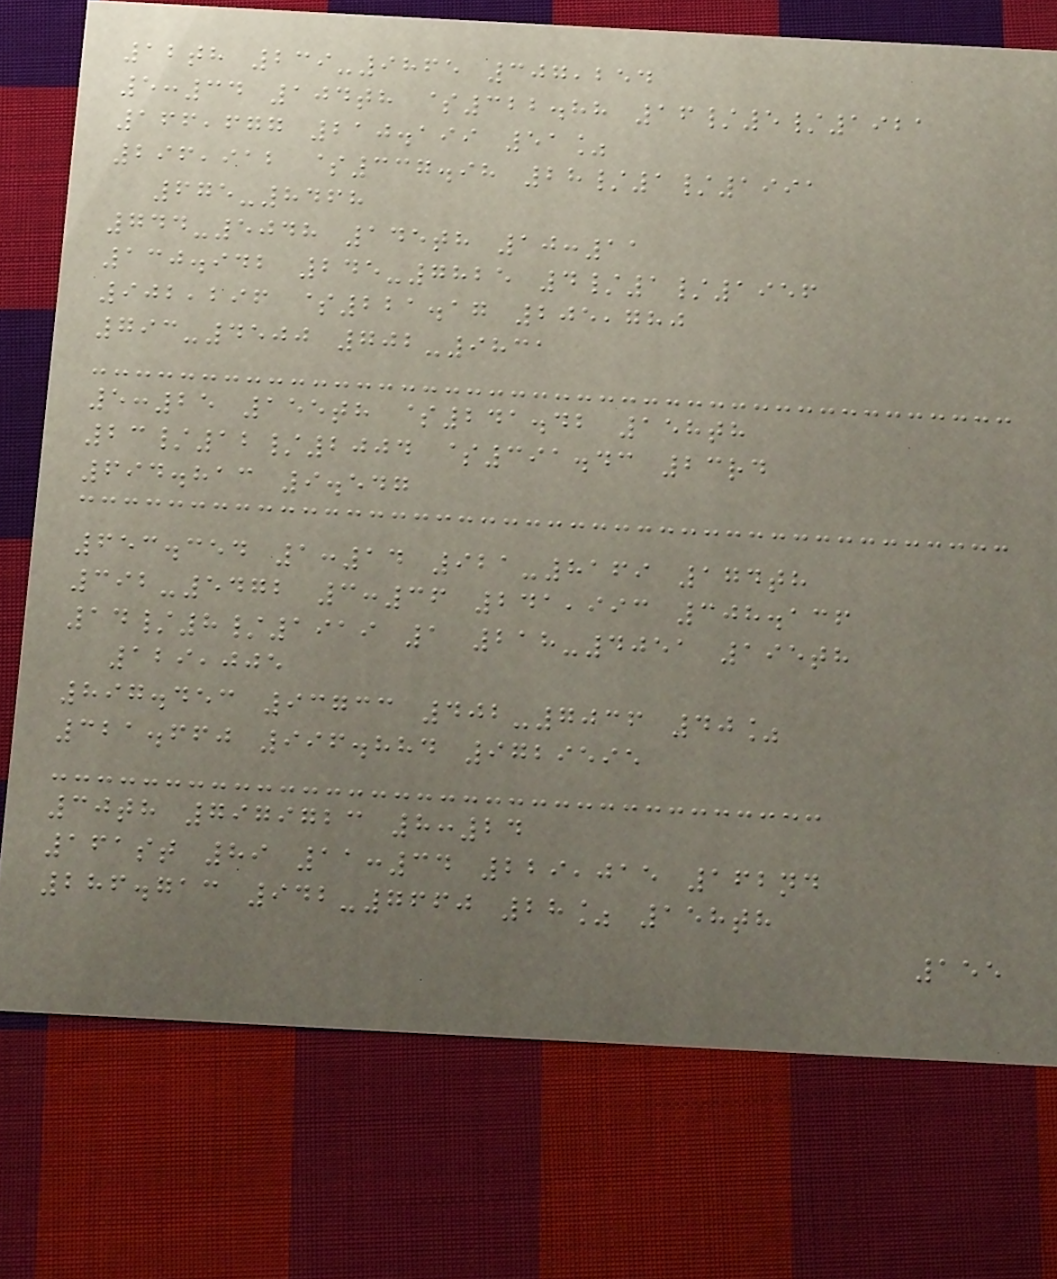12th 239-9865 307,254
5:34 104th $322.88 16/5/1921
166,677 210.199 51%
296,912 $337.98 28/1/1991
675-8468
744-5048 145th 10:11
130.942 245-7825 4/1/1956
902,296 $221.17 205,780
793-4500 702-9831
5:25 155th $241.42 158th
23/12/2004 $391.43 23rd
694.813 9.547
653.354 1:14 921-8169 174th
392-5472 3:36 241,993 308.136
14/8/1919 1 218-4051 195th
129,005
897.453 93733 402-7036 40%
321.660 996.884 9729595
30th 7979723 8:24
161st 89 11:34 229,015 162nd
286.713 942-7660 28% 158th
155
